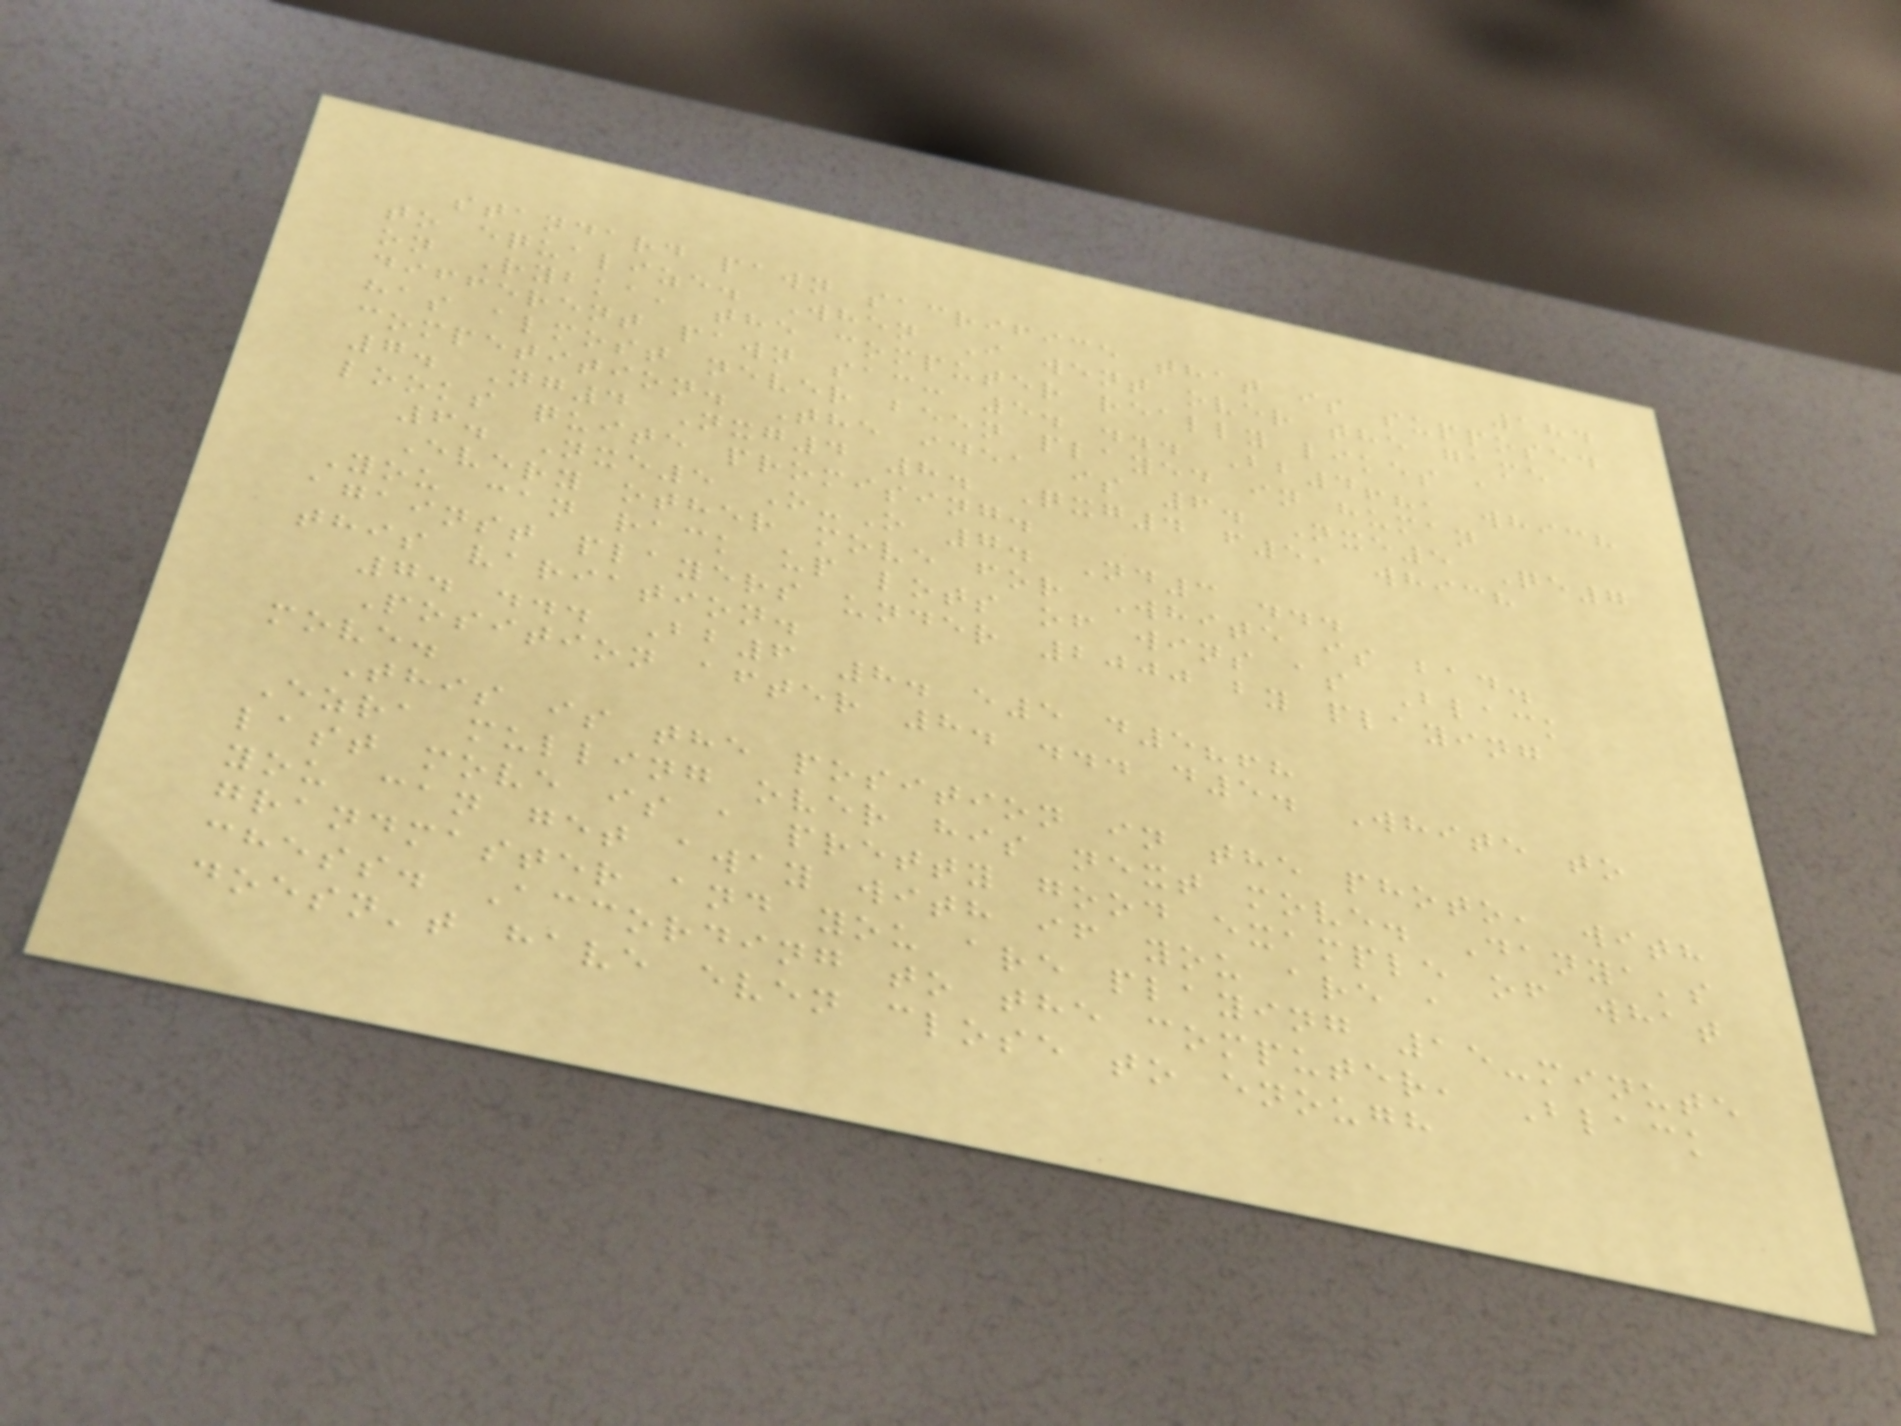184
standard pawn sacrifice that is supposed
to equalize. When I went over the game
on Rybka, the computer really likes a
different pawn sac: 5. ... Bb4!?, which
has almost never been played in human
competition. The idea is 6. Nxe5 Qe7
7. Ng4 Nxg4 8. Qxg4 f5, which
looks quite promising.
6. Nxe5 O-O 7. Nd3 ...
Every other move for White is bad.
You can rack up lots of wins as Black
against players under 2000 by playing
this variation.
7. ... Bb6 8. e5 d5?!?
Position after 8. ... d5. White to
move.
This is the position in the photo, with
Ezra mulling over his next move. Danya's
last move is a pretty good example of what
you can get away with if you are a
grandmaster and you are playing 15-minute
chess. According to the computer, Black
doesn't have even close to enough
